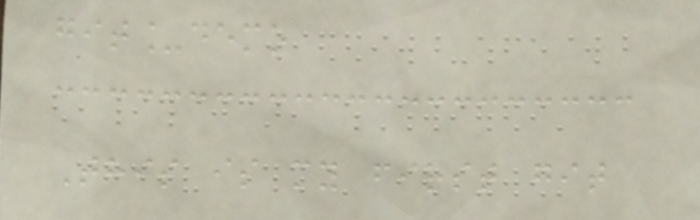git_demo
This is my first git
